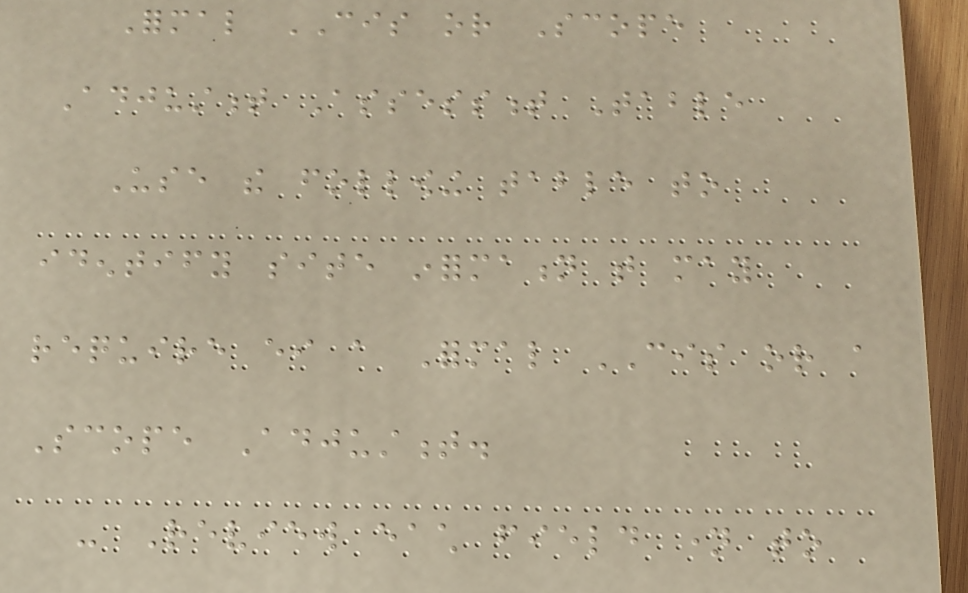Formal CIS or Scope
Adjustment Assessment Table
Use the following table to
identify site information that may
require either a Formal CIS or a
Scope Adjustment.
- Review each field name to
